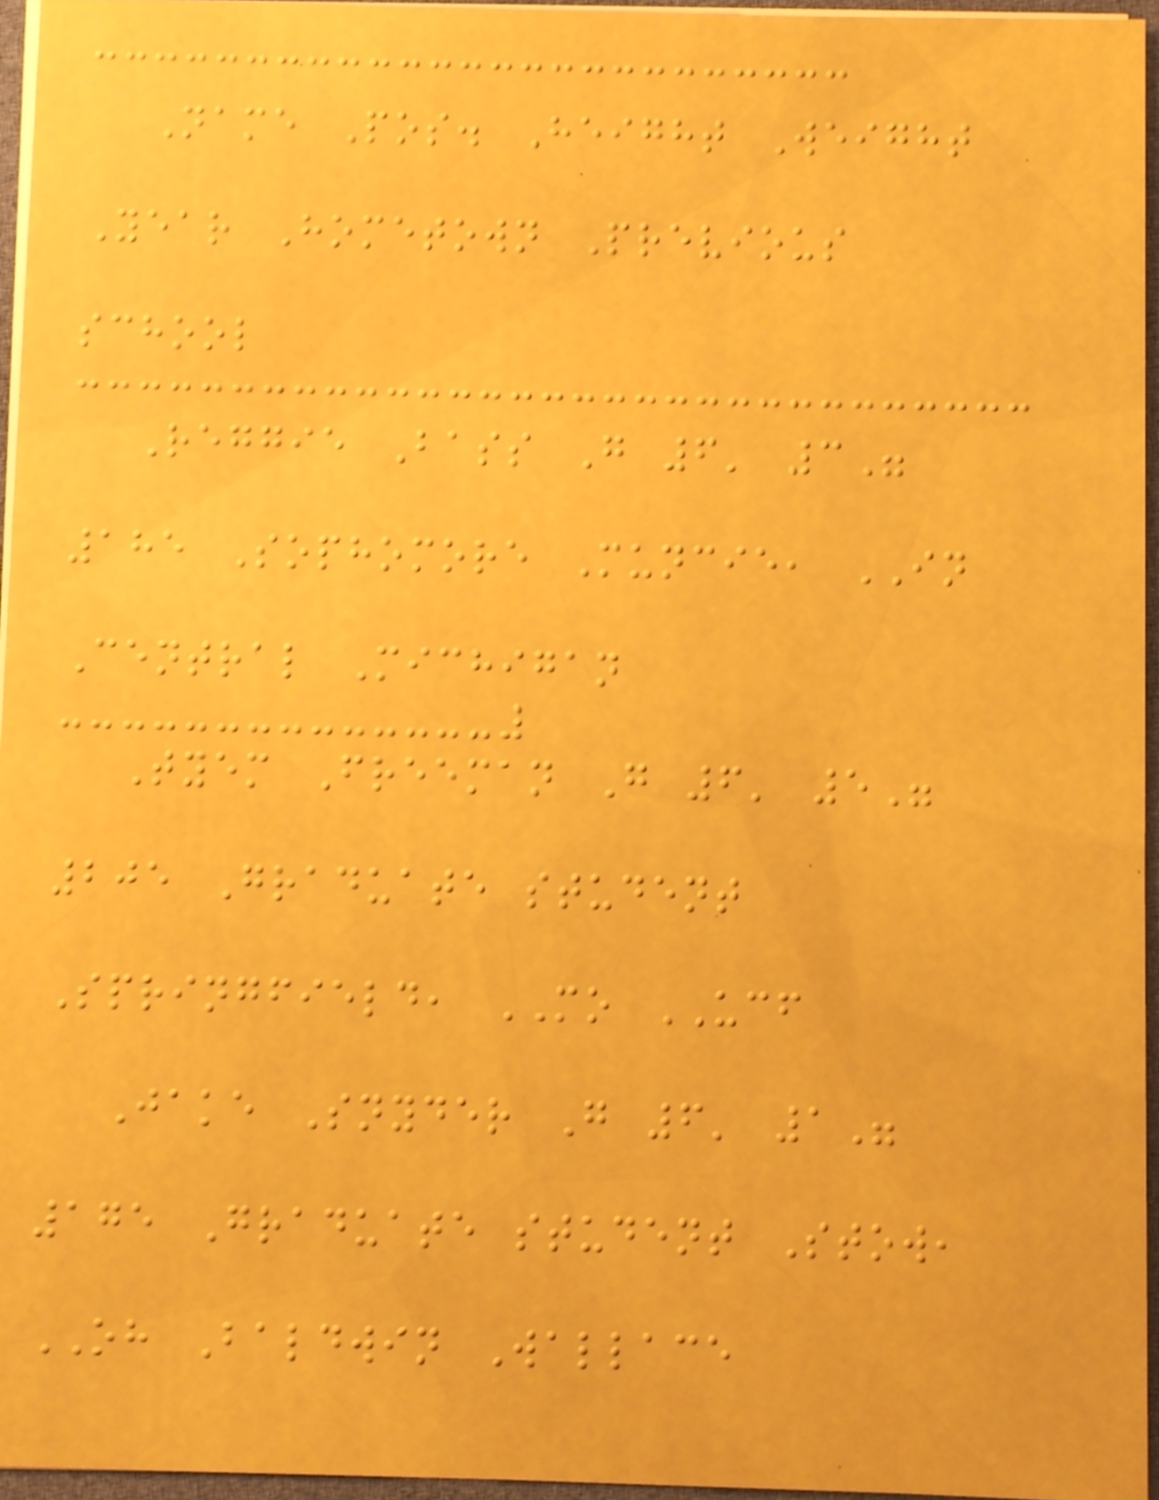Name Pos. Height Weight
Year Hometown Previous
school
Reggie Bass G 6' 3"
185 Sophomore Muncie, IN
Central Michigan
Tyem Freeman G 6' 5"
205 Graduate student
Springfield, MO UCF
Jake Snyder G 6' 1"
175 Graduate student Stow,
OH Baldwin Wallace
